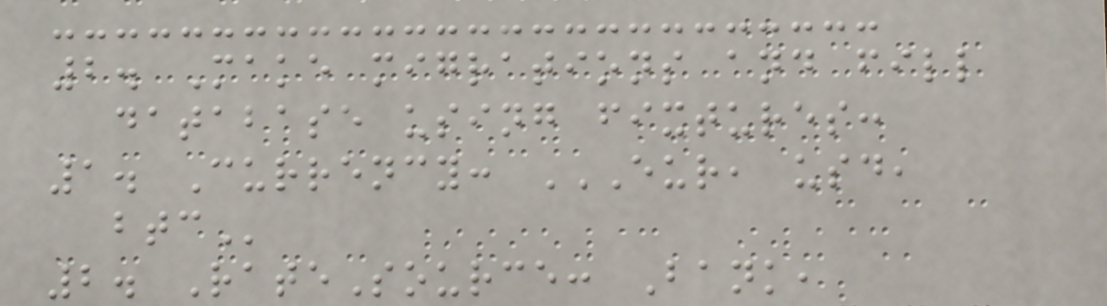2. Make migrations and fill
database using fixtures:
1. Currency: EUR, USD,
BTC
2. RateSource: Bank,
